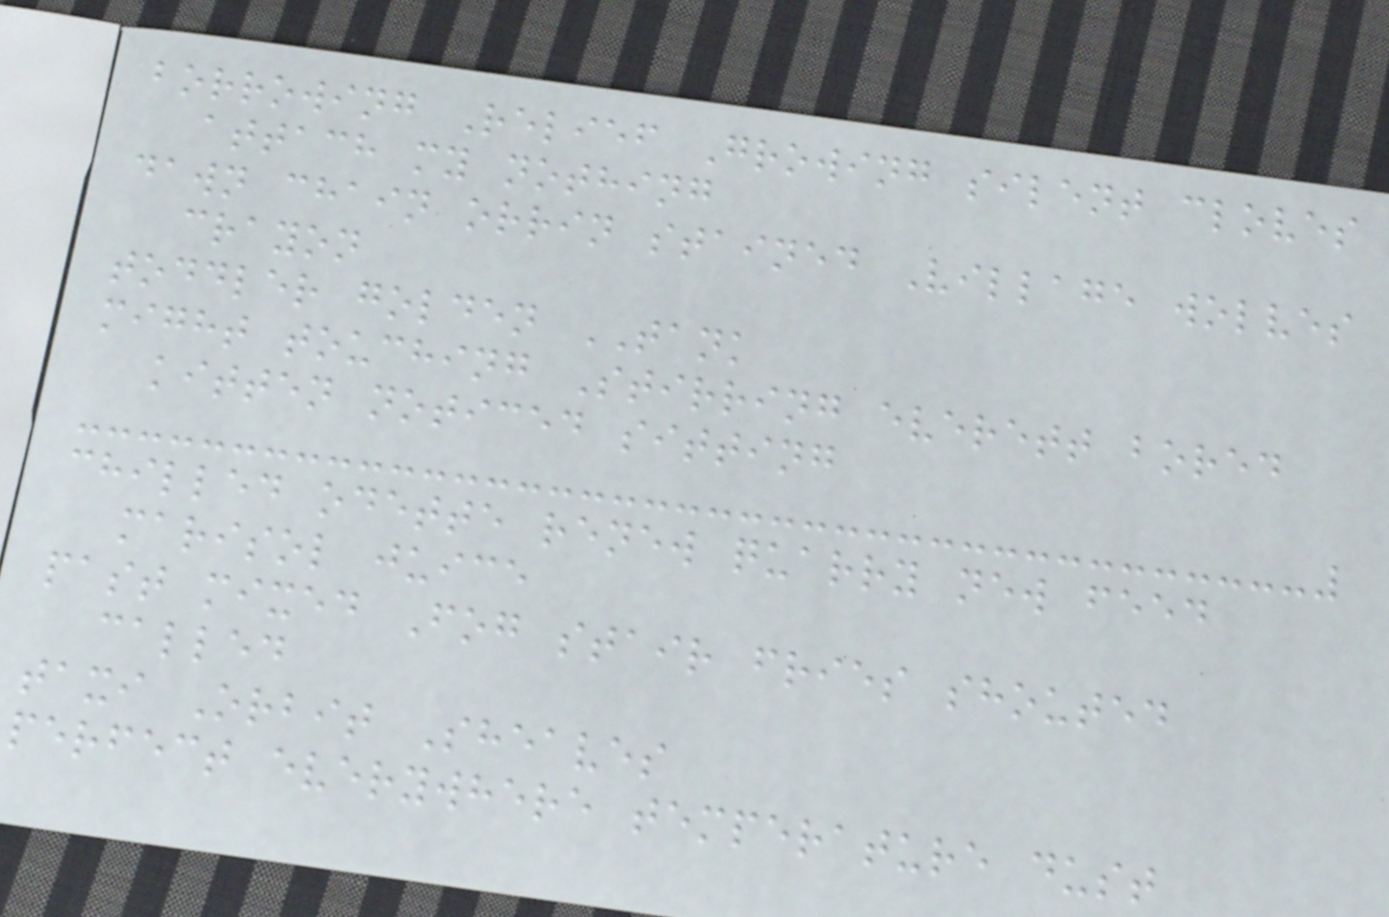borrowing Relief Growing silent cloves
attach my nothing
dawn chain orrin stained Village wolves
crayon
toddler golden TANK
might touching Stirring everett bored
kitten noticed sitting
chilled odette renew quarry new feed
marisol juice
past mixed Fog stair fries shouted
called
taxi Orbit Sheaves
perfect everywhere temperature dust
